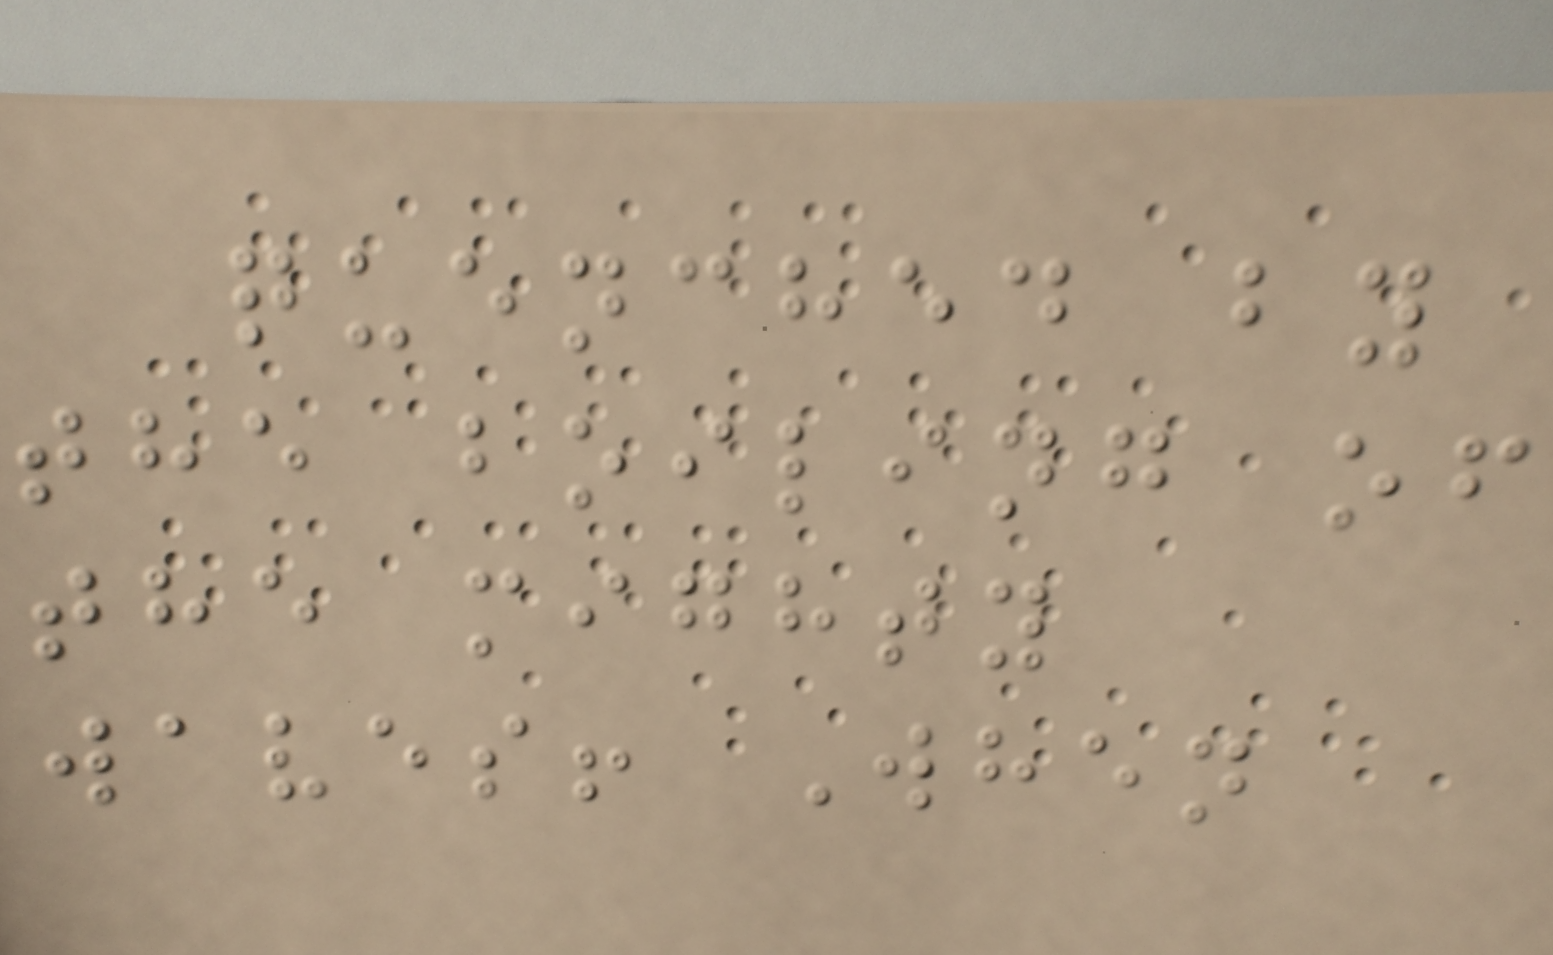quenched by
the boiling of
the mighty
waves! When
